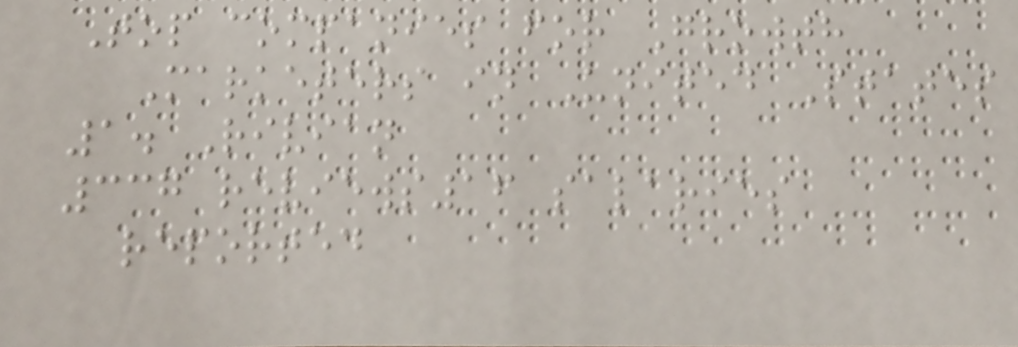Top companies for Growth
Marketers in United States
1. Rivian
337 reviews16 salaries
reported
